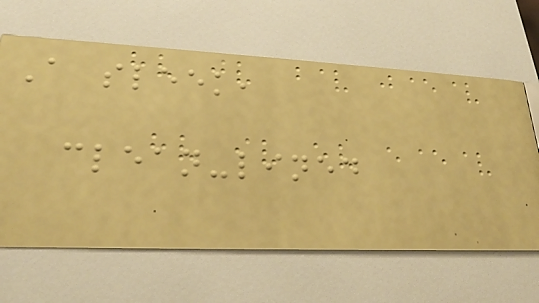A sleek,
clean-lined
